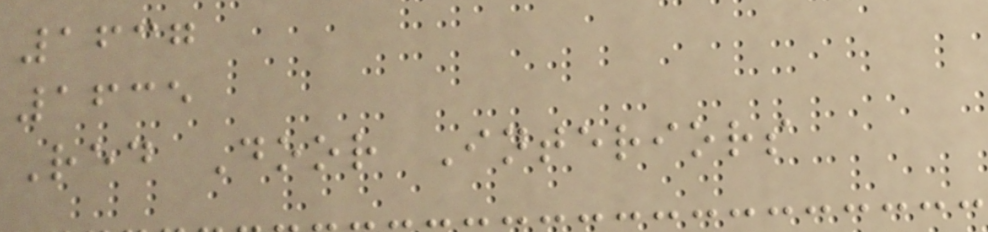1637
1635
Red Door Interiors
